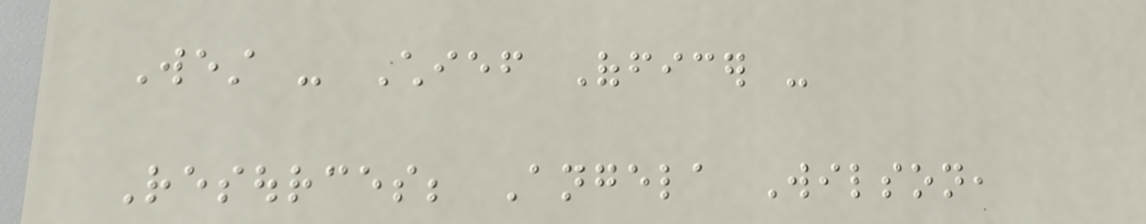West - Chief Officer -
Resources; Angela Wilson,
